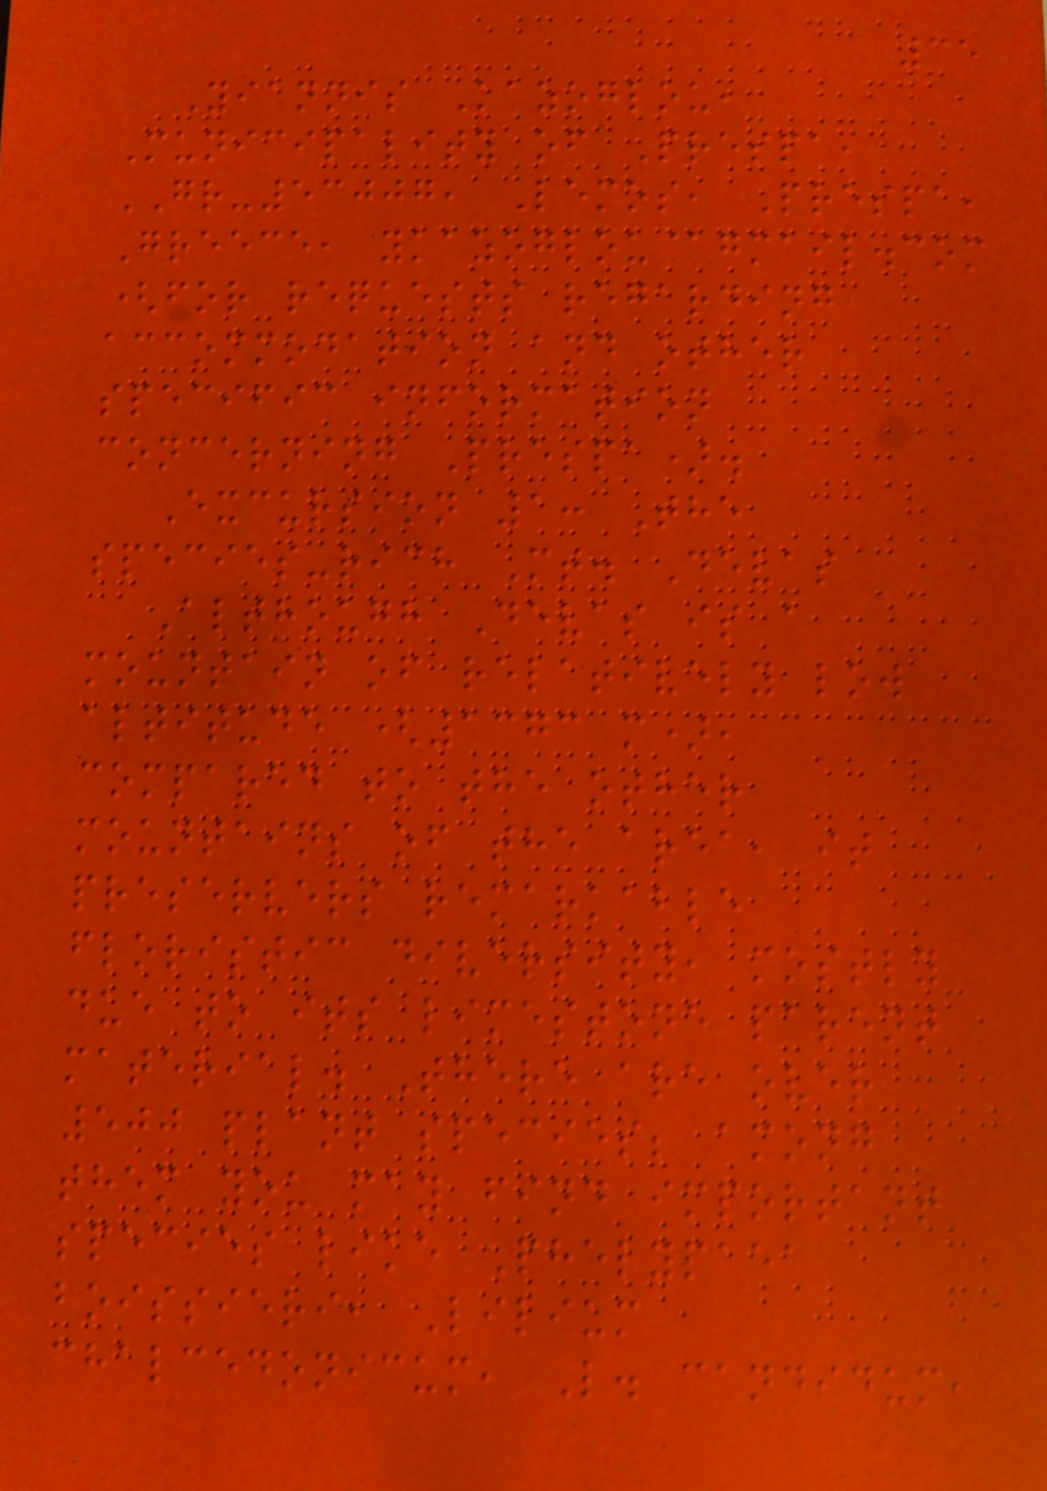35
Yiannis Kazoglou,
Municipality of Prespa,
GR-53007, Lemos, Prespa,
Greece, ykazoglou@gmail.com
(for requests regarding
accommodation and other
specific information
concerning Prespa).
Excursion 1: The
species-rich Mt. Devas
Although Devas is a
mountain of relatively low
altitude (1373 m),
compared to the other
mountains of the area, it
preservers remarkable
floristic diversity, mostly
due to its limestone parent
material. There are over
500 plant species; among
them you may find important
species like Phelypaea
boissieri, Lilium
chalcedonicum, L. candidum,
